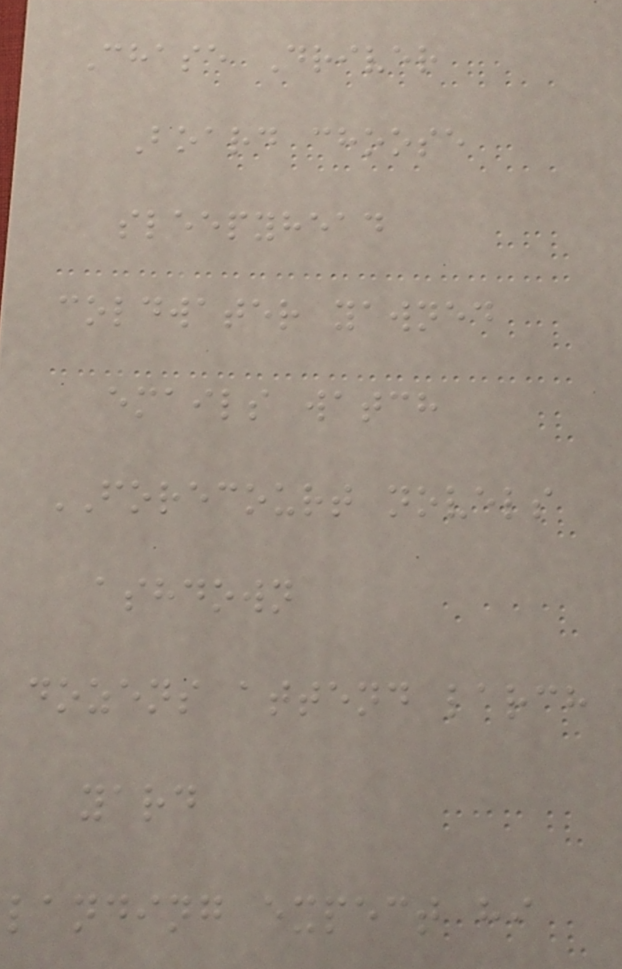Chase Driver
Board choose
sleepyhead
coldwater yawned
emails watch
FORECOURT novels
ashdown
dozens attend larch
yard
landing expect hi
